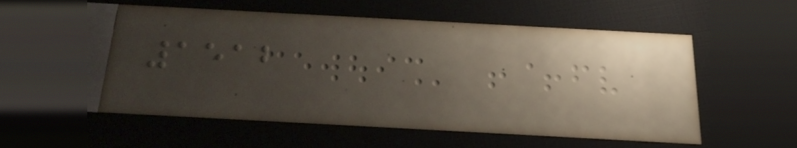1512
